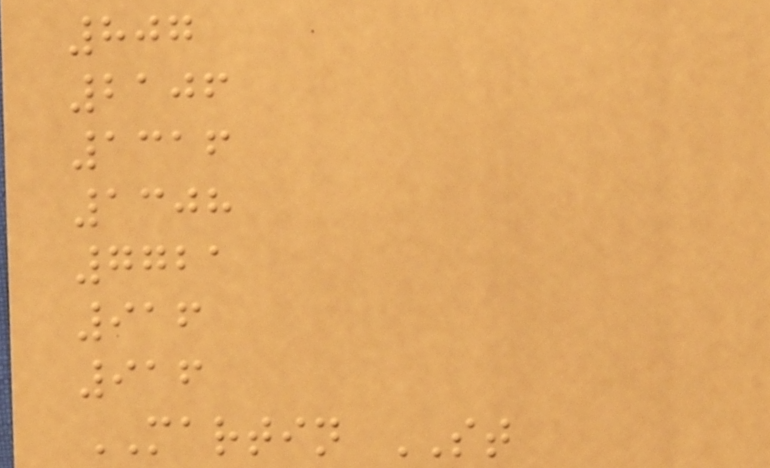807
2106
1316
1308
7721
916
916
MARTIN ST
